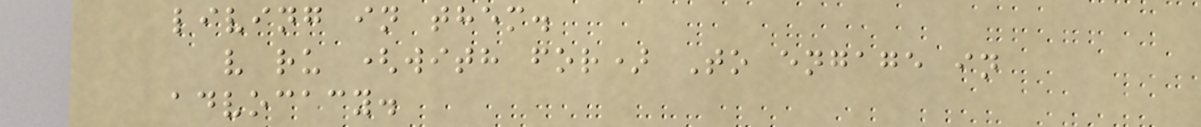living in them.
v ru (with for) To engage in
advocacy.
